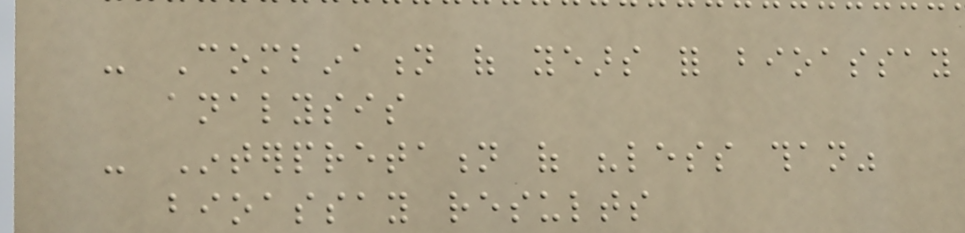- Combination of years for bioassay
analysis
- Interpretation of "less than"
bioassay results
